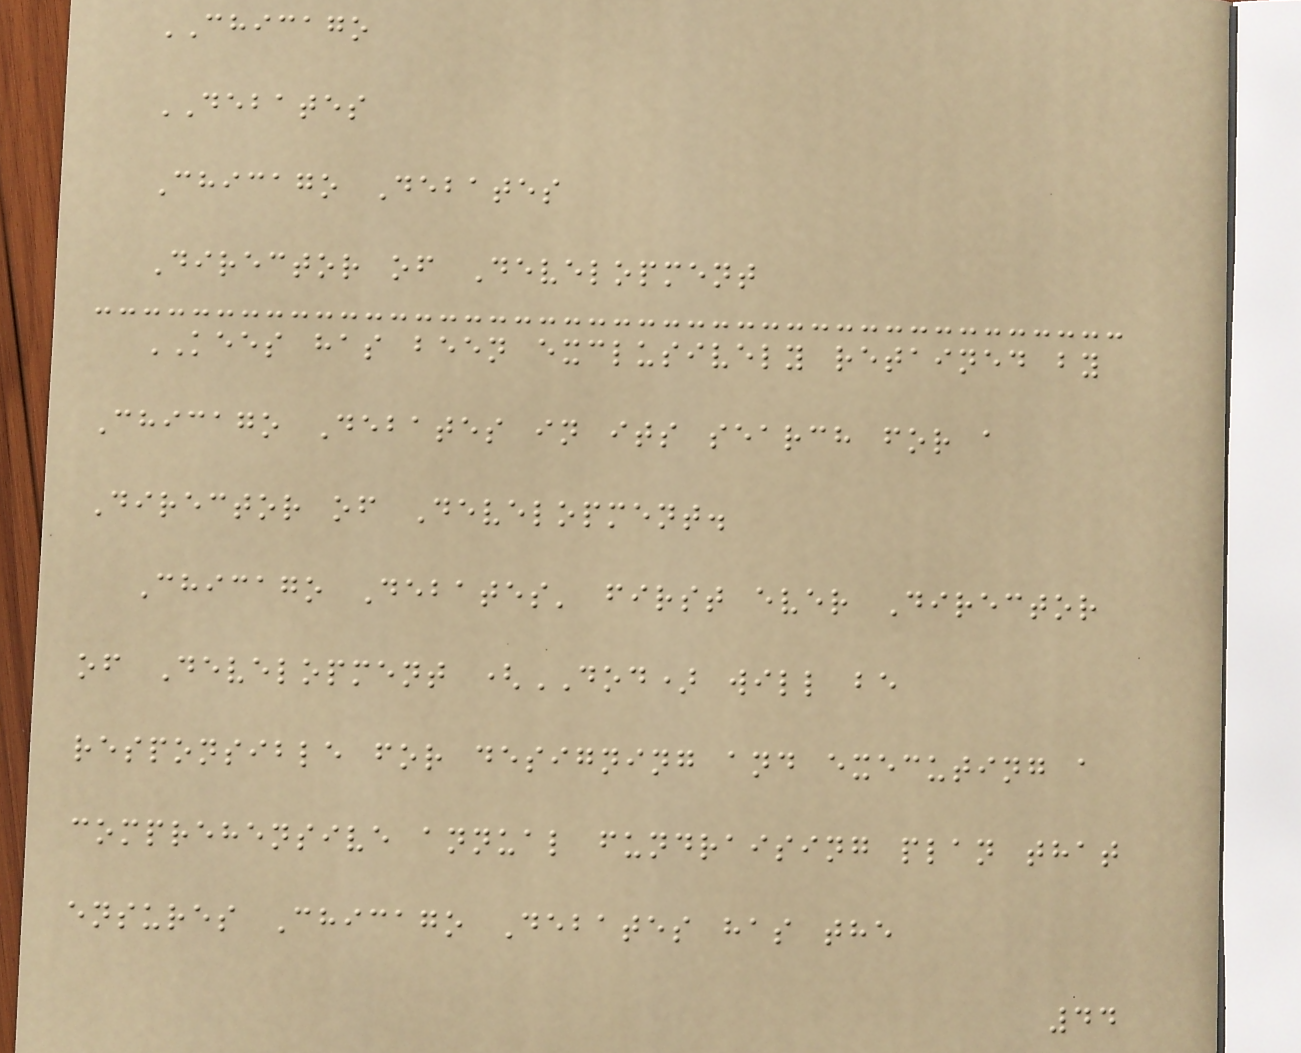CHICAGO
DEBATES
Chicago Debates
Director of Development
KEES has been exclusively retained by
Chicago Debates in its search for a
Director of Development.
Chicago Debates' first ever Director
of Development (DOD) will be
responsible for designing and executing a
comprehensive annual fundraising plan that
ensures Chicago Debates has the
44
